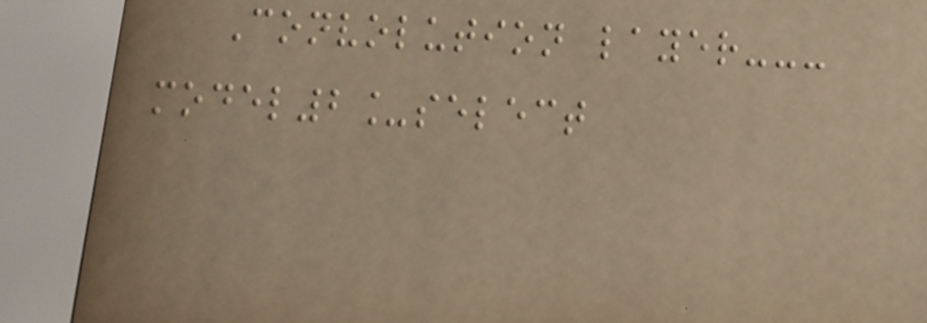Convolution layer---
model2_select
